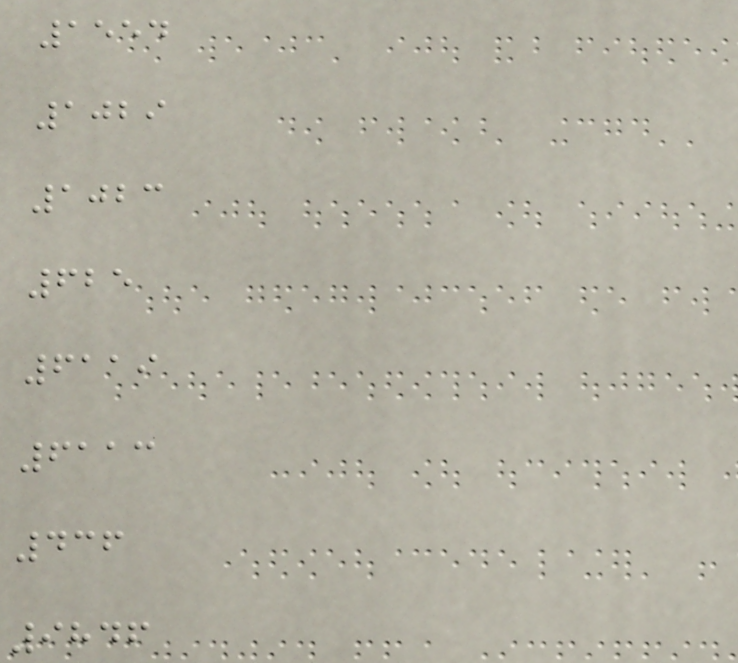1554
1029
1023
625
6119
6113
436
9846
